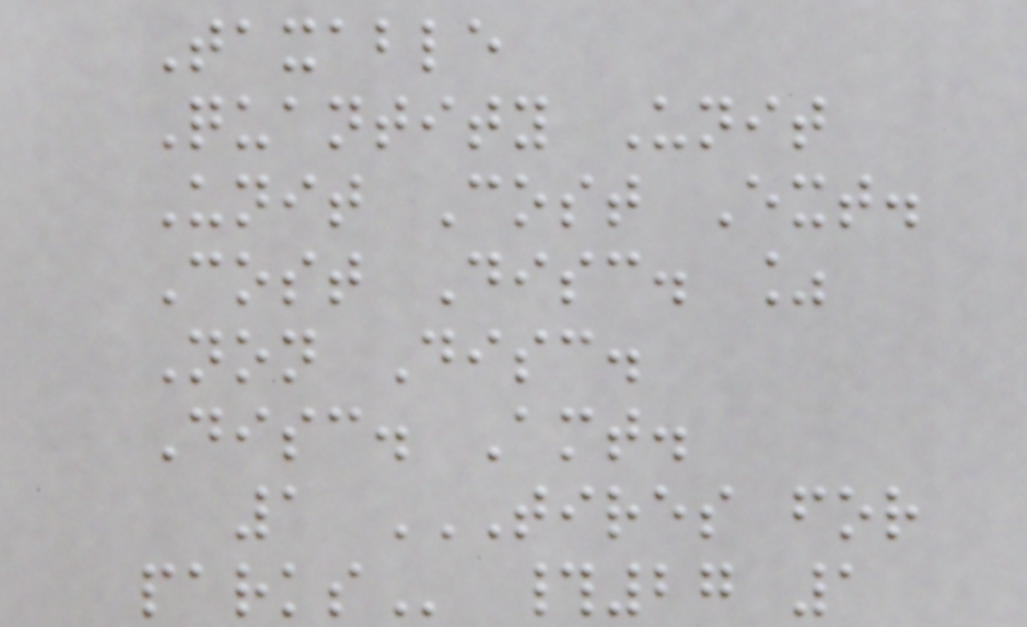Taxable
Quantity Unit
Unit Cost Ext.
Cost Disc. %
Non Disc.
Disc. Amt.
1 TIRES FOR
PARKS #27 1
